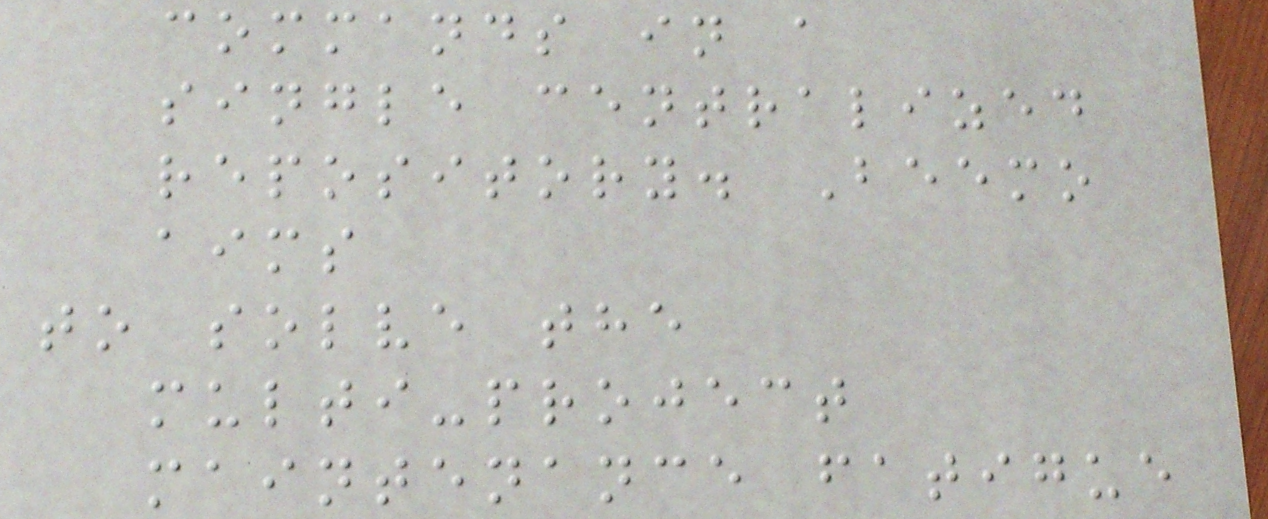commands in a
single centralized
repository. Beemo
aims
to solve the
multi-project
maintenance fatigue
